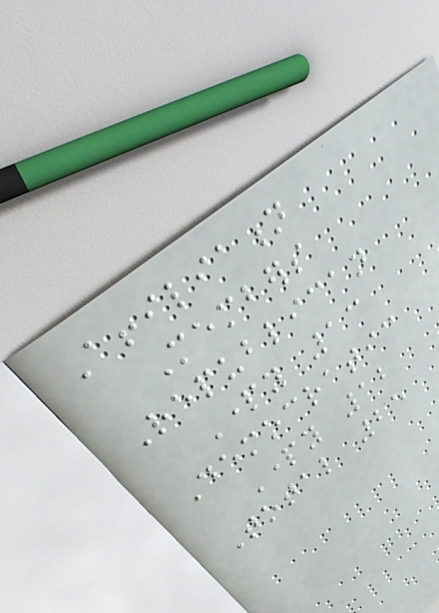Affiliation
Members
Republican
Party 13
Democratic
Party 12
Total 25
